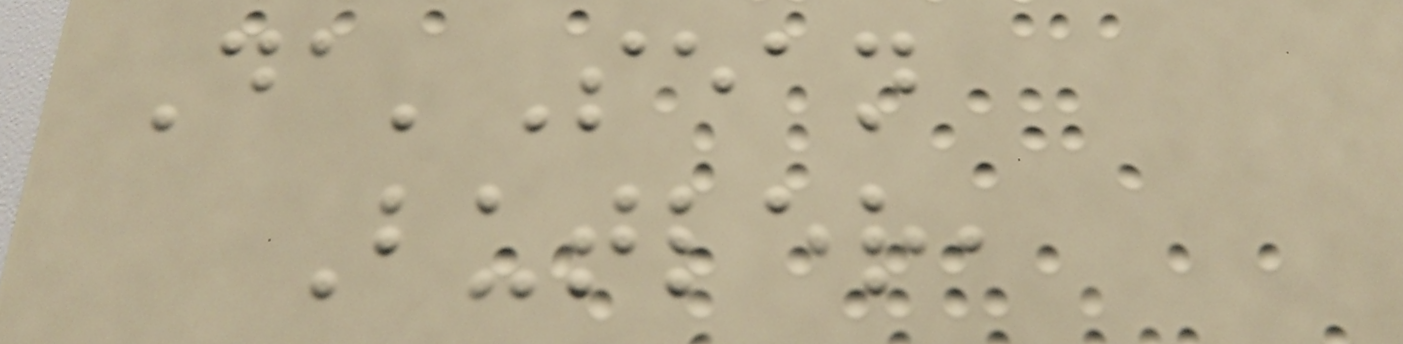Da'Sean
Butler,
